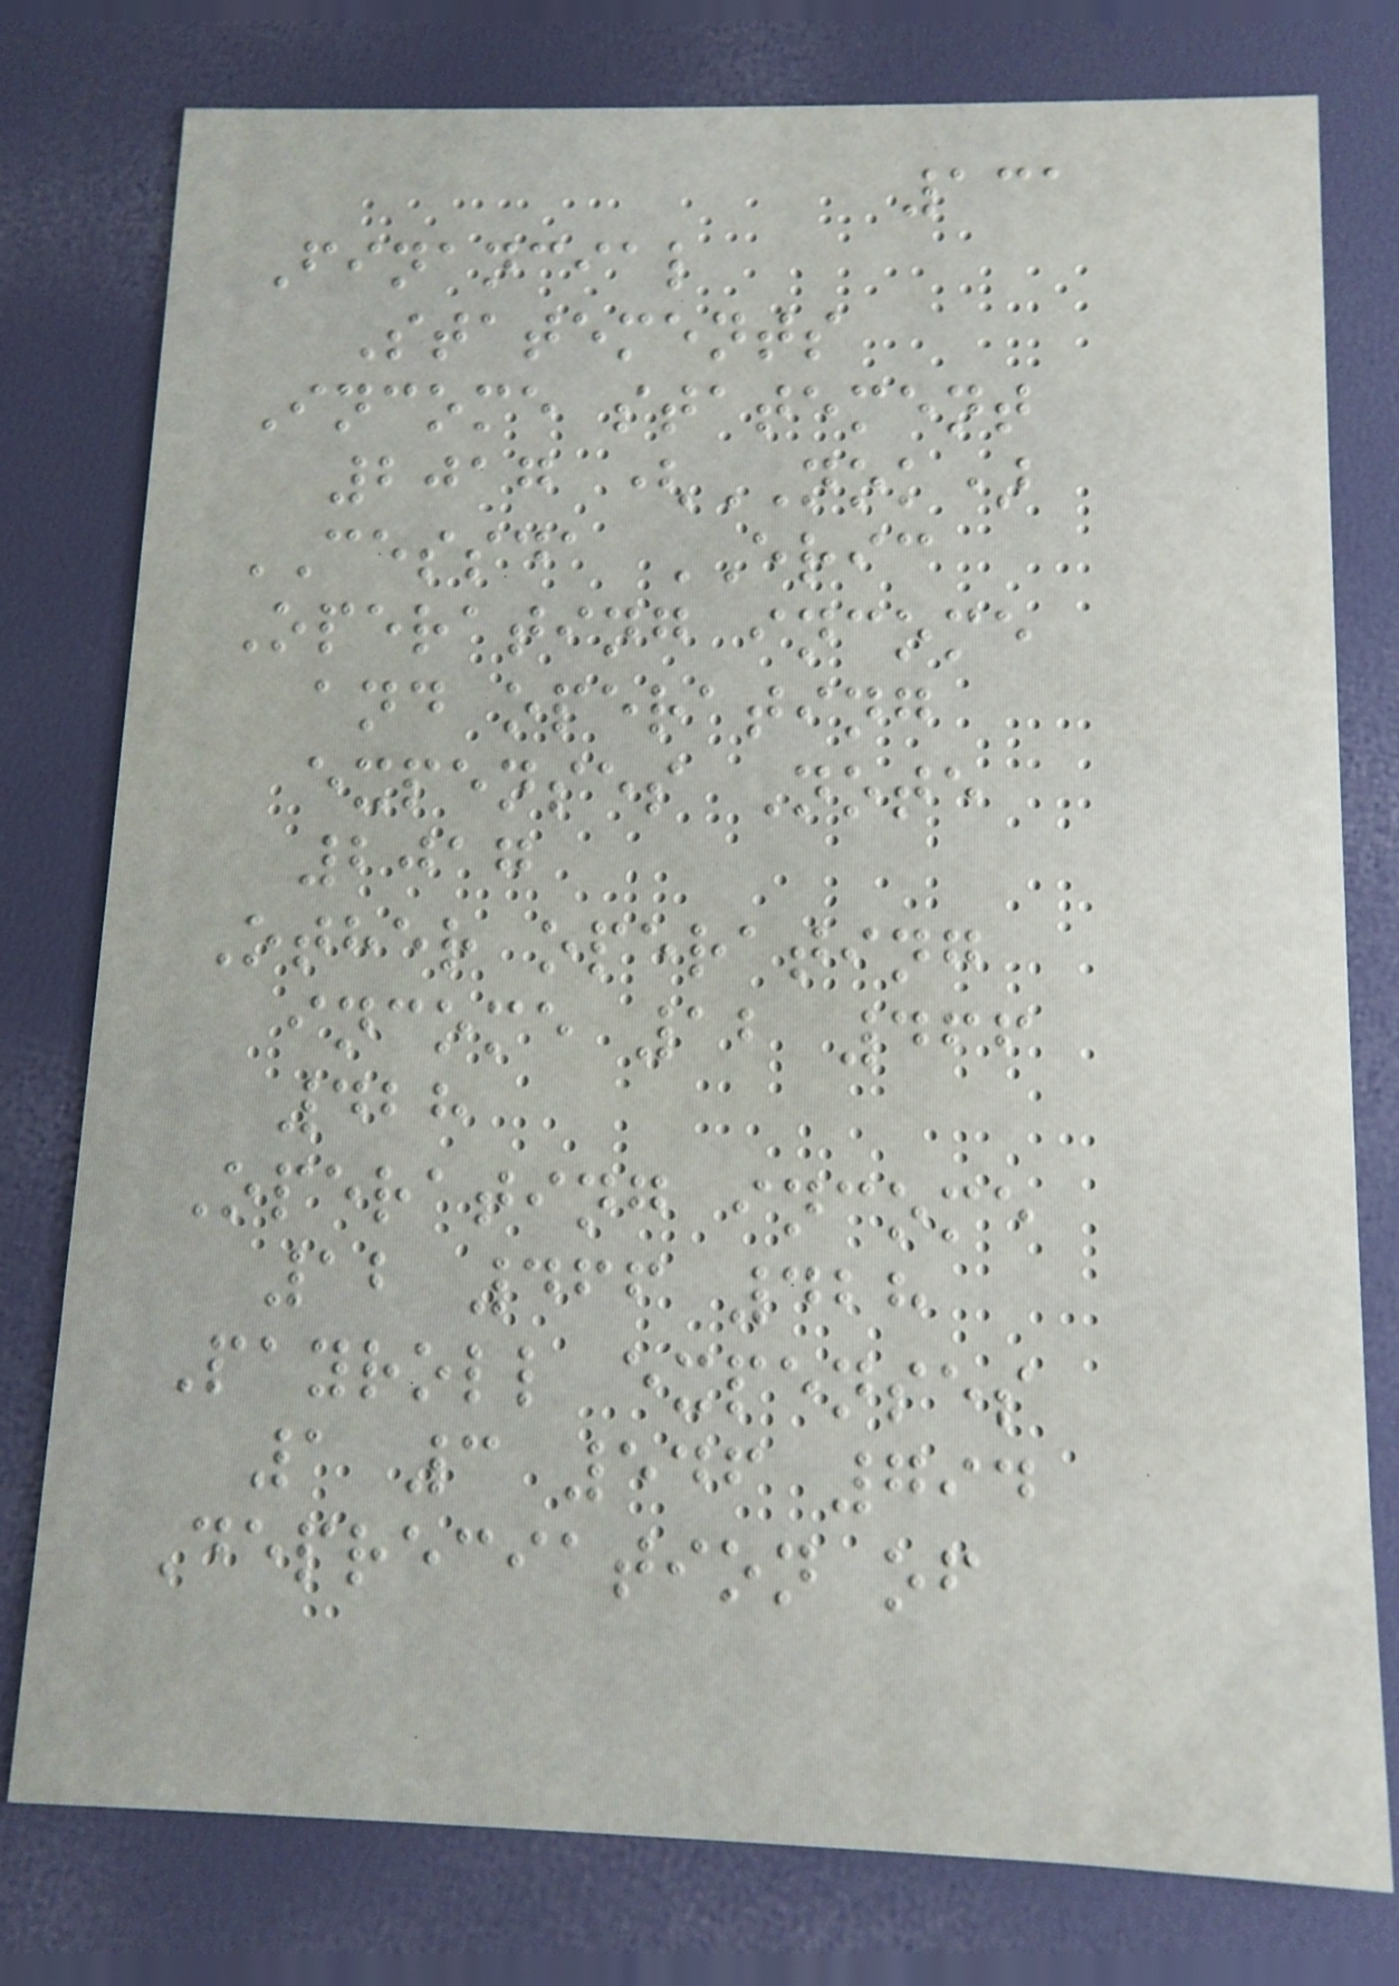131
Financial
Statements
Income statement
2017 (NOK)
CESSDA ERIC
Operating income
and operating
expenses Note
2017
Other operating
income 12 466
428
Operating income
12 466 428
Payroll expenses
1 3 546 794
Depreciation of
